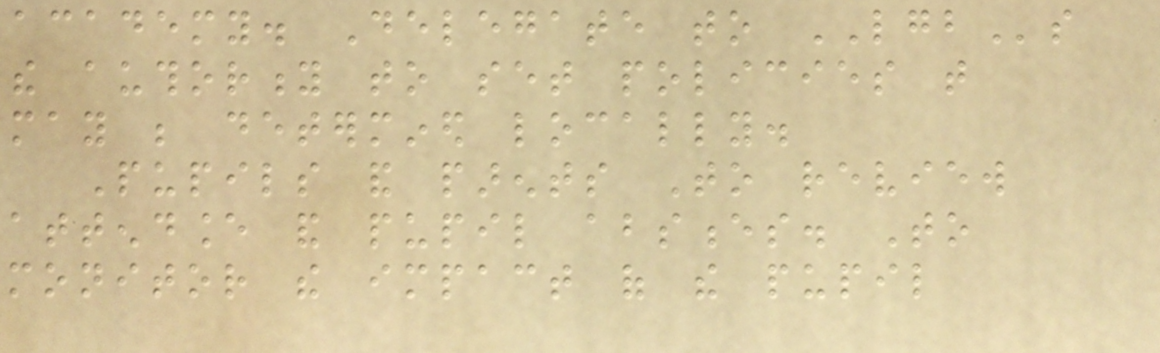academy. Delegate to LGBs
the authority to set policies that
may be determined locally.
Pupils and parents To review
attendance and pupil absences. To
monitor the impact of the pupil
